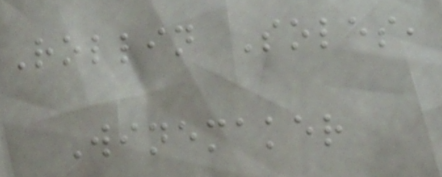Rollin Soles,
Winemaker
